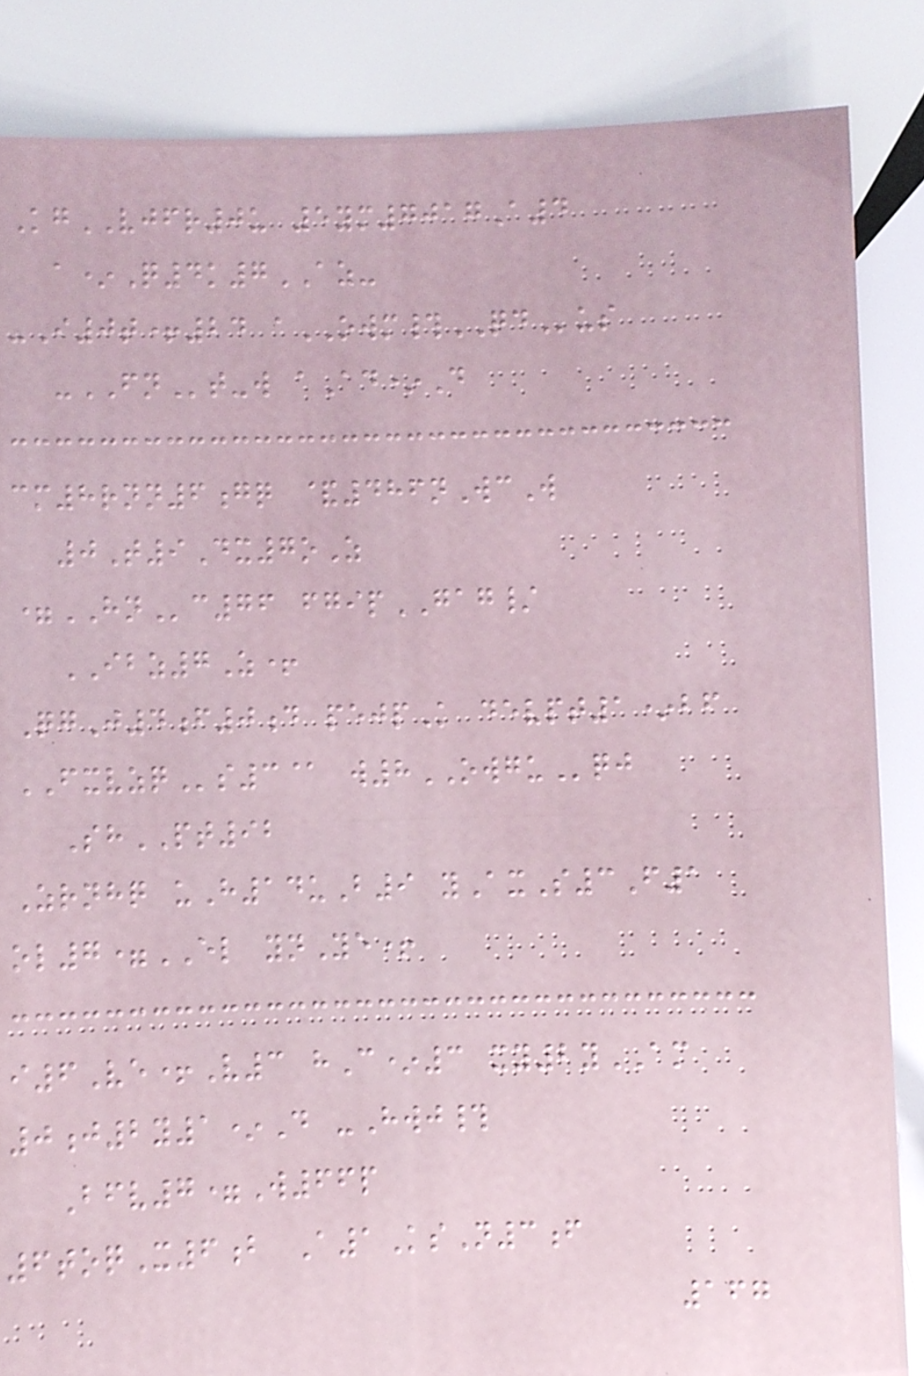KgVJFR0u 5ym7017A4
a*Q4k7AZ-
-I0t+24 aOWM#QDus
-FNt-w aAd*D
cm8rnn6gq &486nWcW
0T9Dx7oZ
=HNc76 fgipGAG/
IBZ7Z+
QgJ4f0d pejpK devpt1*bf
FXVZQs3@ w8OWGUqj
ShPT92
Zrnhq uH14uB9 yAxS3F1
ol7=EL ynYe+
i6Ve+V3 hC*3 xy2yAM
0j2y1*D -Hwj#
Bfv7=W66p
6toqX6b A1KsN3f
167
